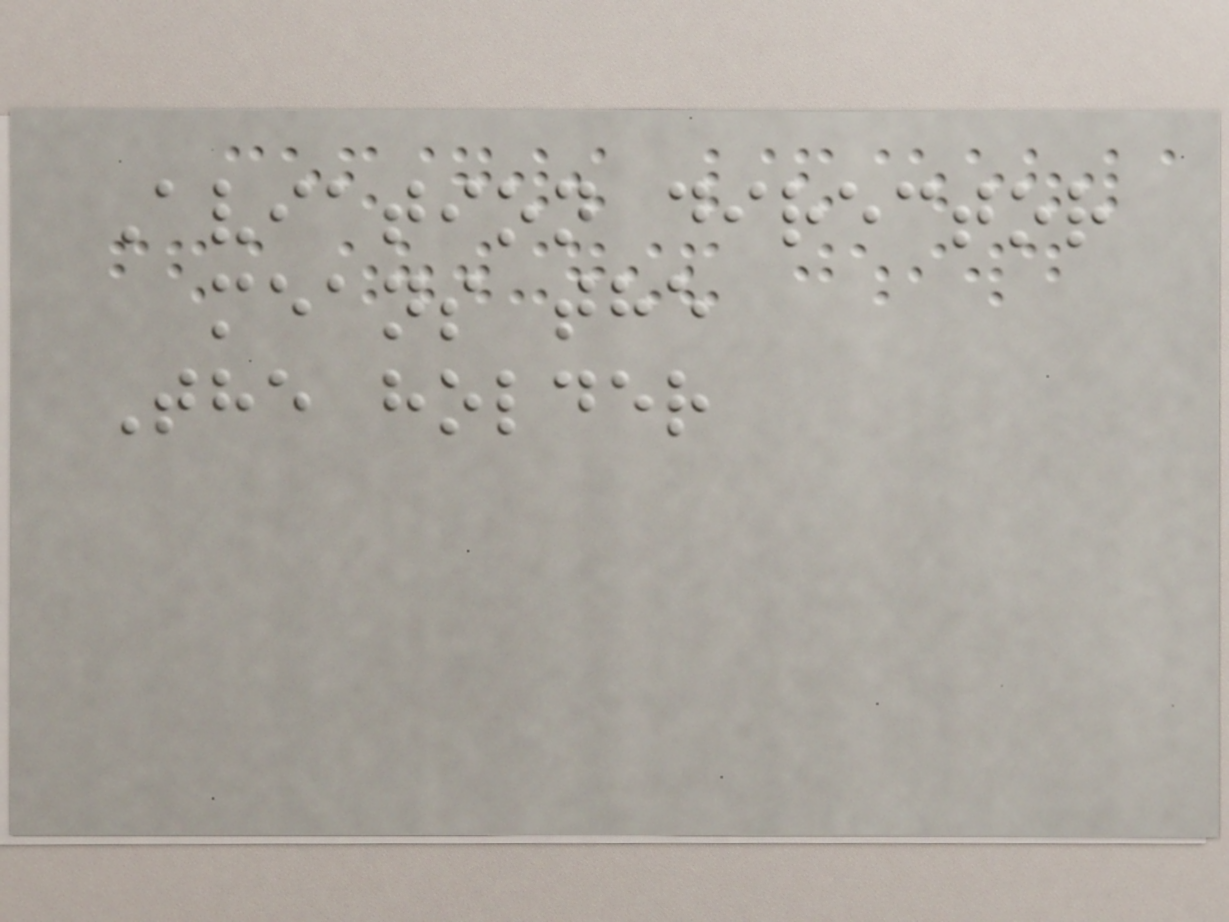Aviation director
means the
The holder
